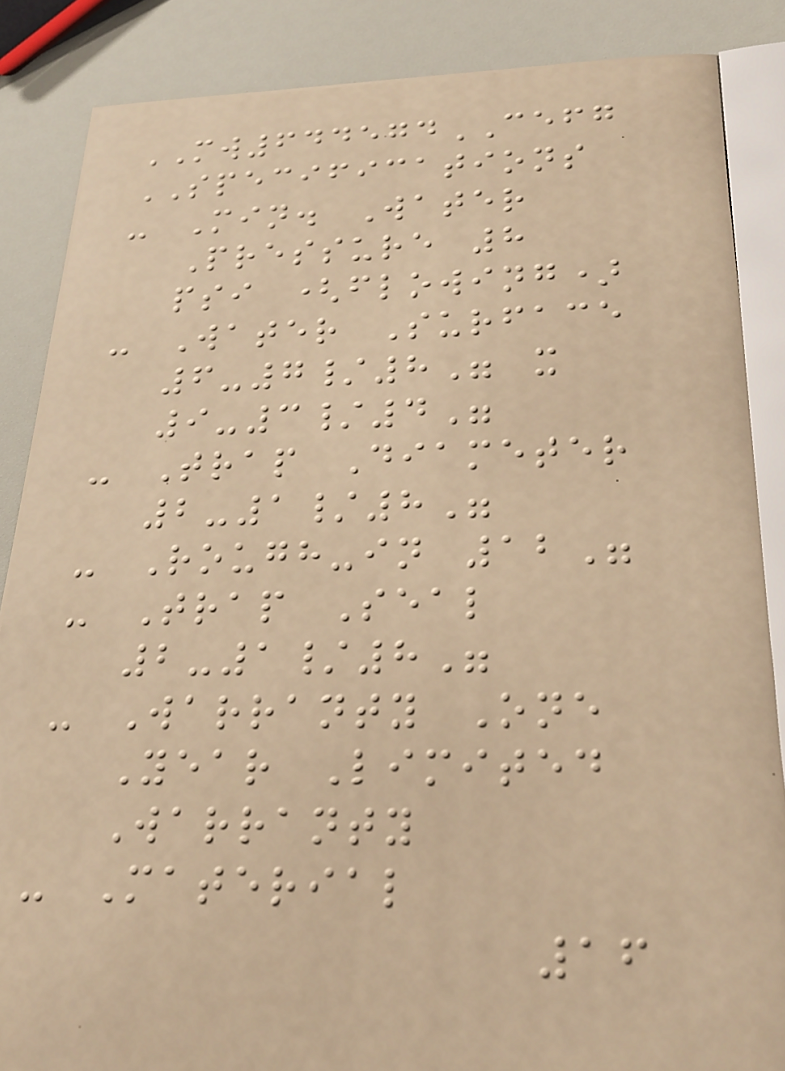MW644574CEFG
SPECIFICATIONS
- Min. Water
Pressure 8
psi (flowing)
- Water Surface
6-7/8" x
9-3/4"
- Trap Diameter
2-1/8"
- Rough-in 12"
- Trap Seal
2-1/8"
- Warranty One
Year Limited
Warranty
- Material
16
